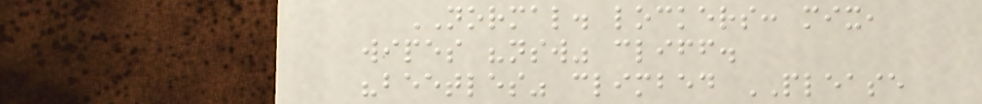NORMAL. lockers: mix,
wipes "nsw" cliff.
"beetles" climbed PLEASE
